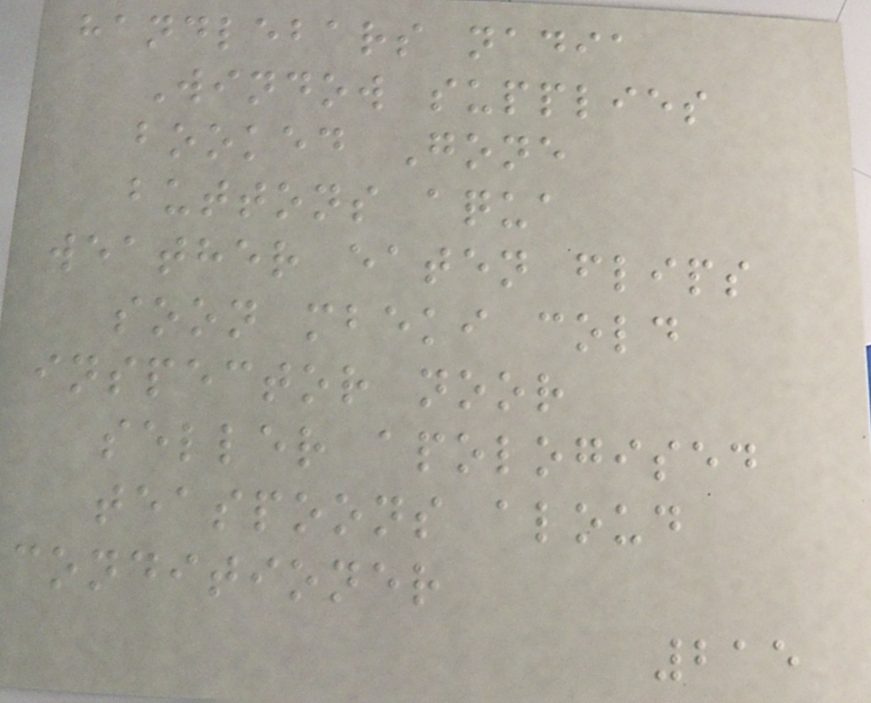handlebars nadia
Window supplies
booked Gone
buttons aqua
weather eaten flips
soon mbeki cold
inspector noor
seller apologised
teaspoons aloud
conditioner
215
